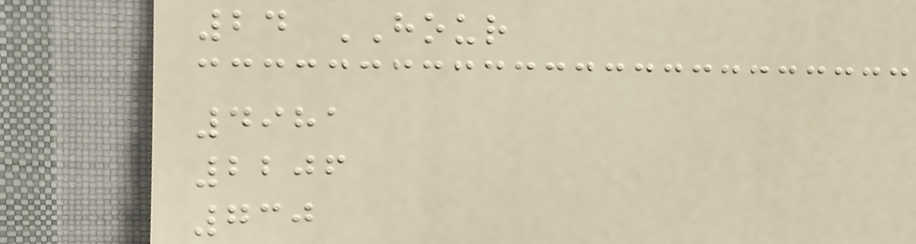24 HOUR
4981
2206
730
